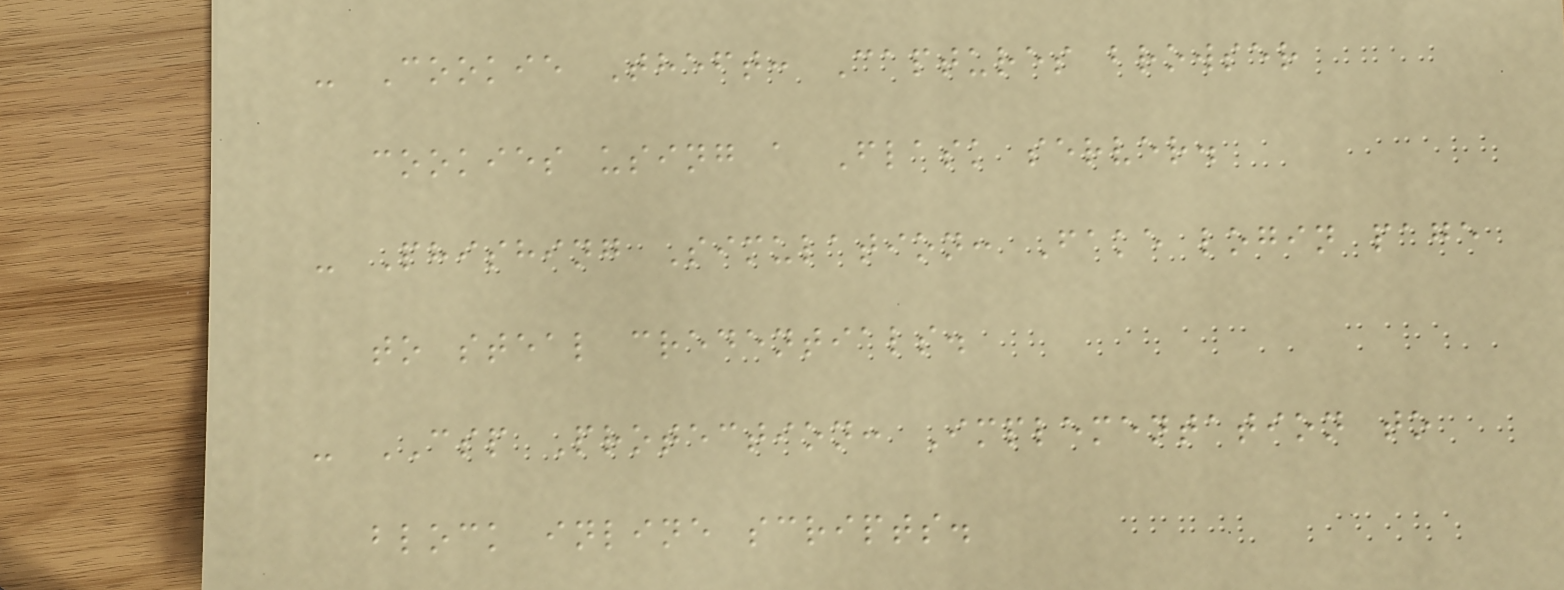- Cookie Theft: Captures browser
cookies using a Flask server.
- Phishing Simulation: Fake login page
to steal credentials.
- CSP Protection: Implementation to
block inline scripts.
